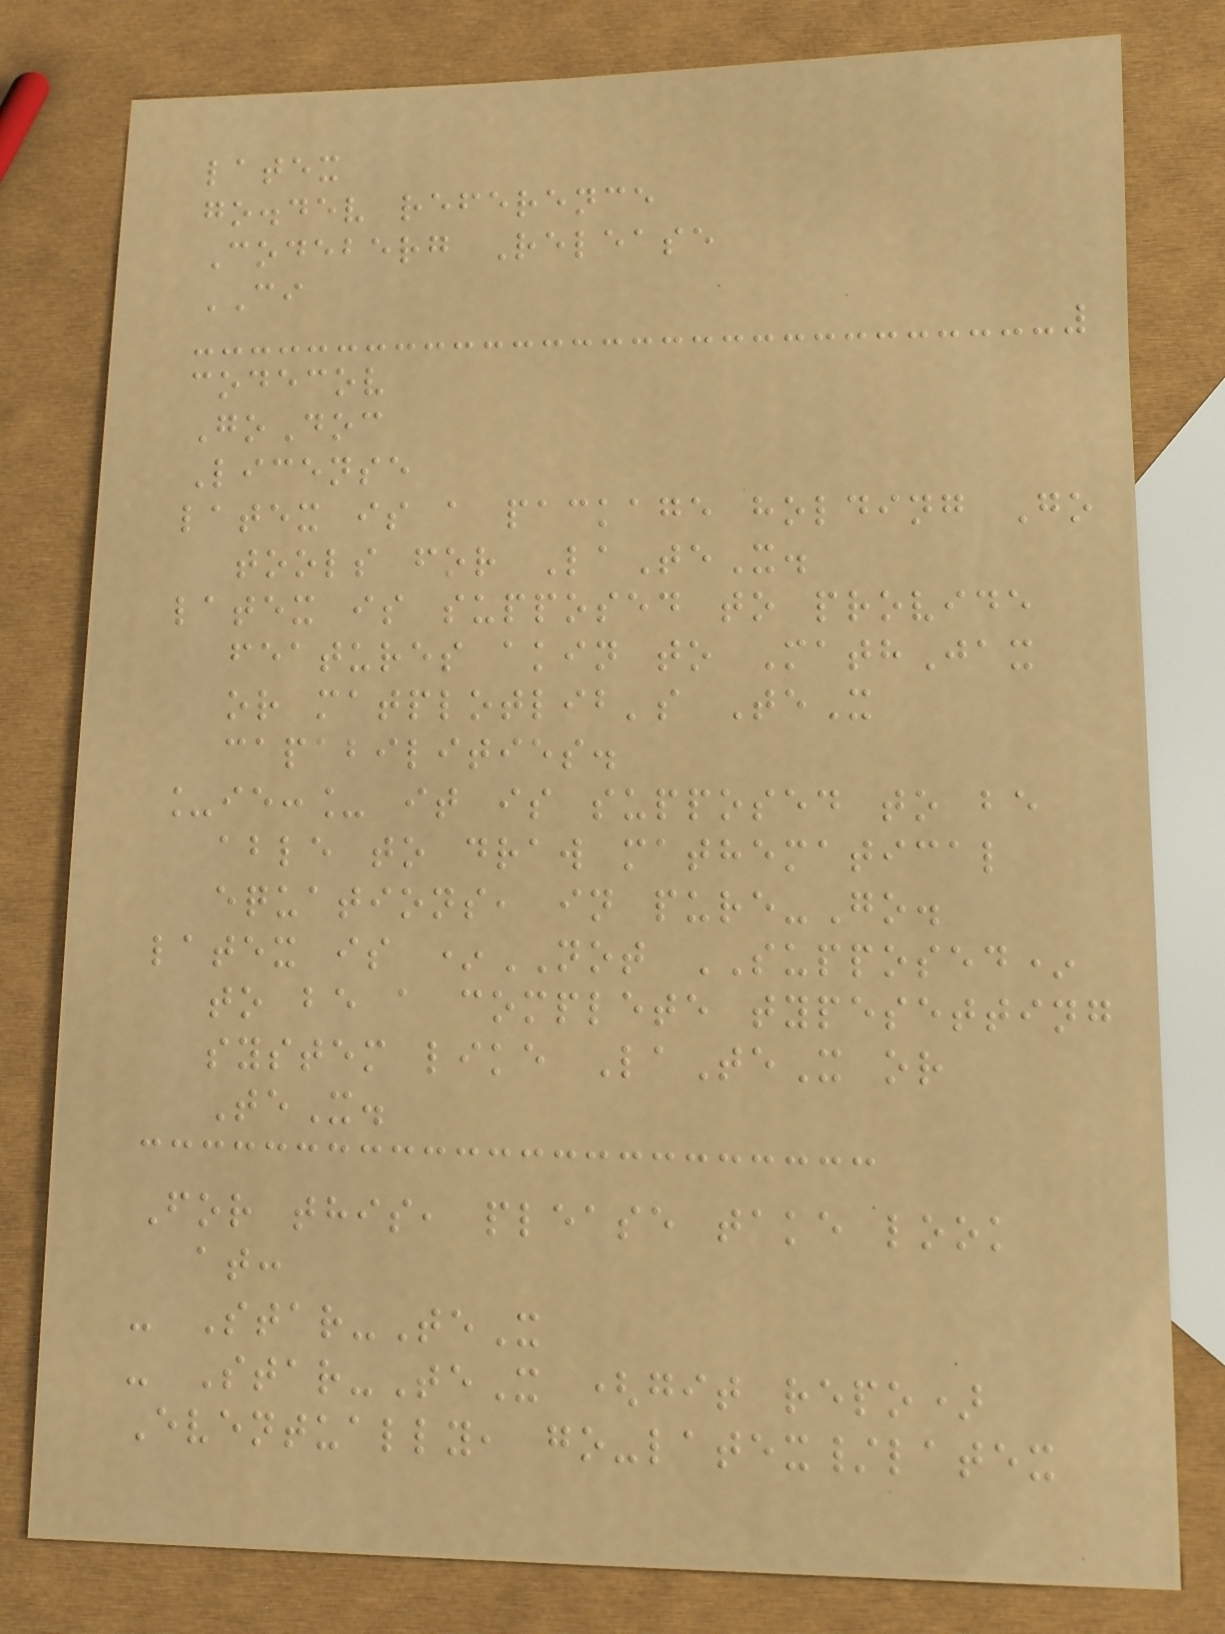latex
go.dev reference
Codeberg Release
CI
codecov
GoDoc
License
latex is a package holding Go
tools for LaTeX.
latex is supposed to provide
features akin to MathJax
or matplotlib's TeX
capabilities.
_ie:_ it is supposed to be
able to draw mathematical
equations, in pure-Go.
latex is *NOT SUPPOSED*
to be a complete typesetting
system like LaTeX or
TeX.
For this, please take look
at:
- Star-TeX
- Star-TeX (git repo)
Eventually, go-latex/latex
